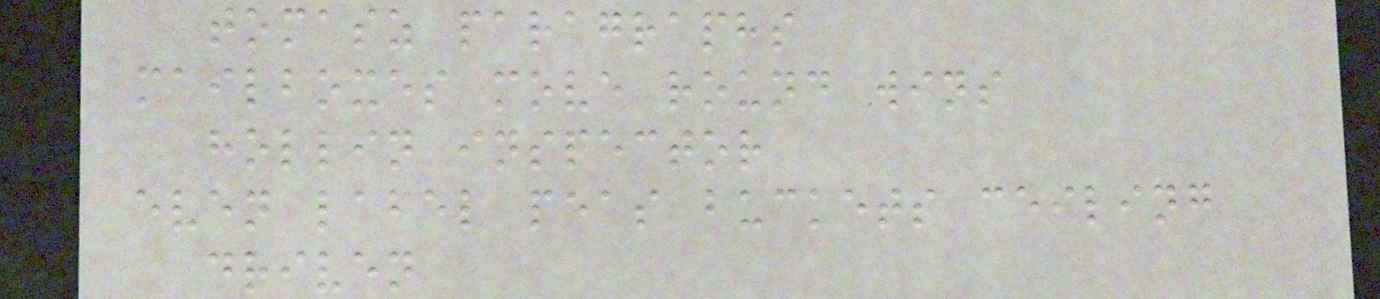tomasz paragraphs
mailboxes move round wins
hollin inspector
even label peas buckets ceiling
driven
